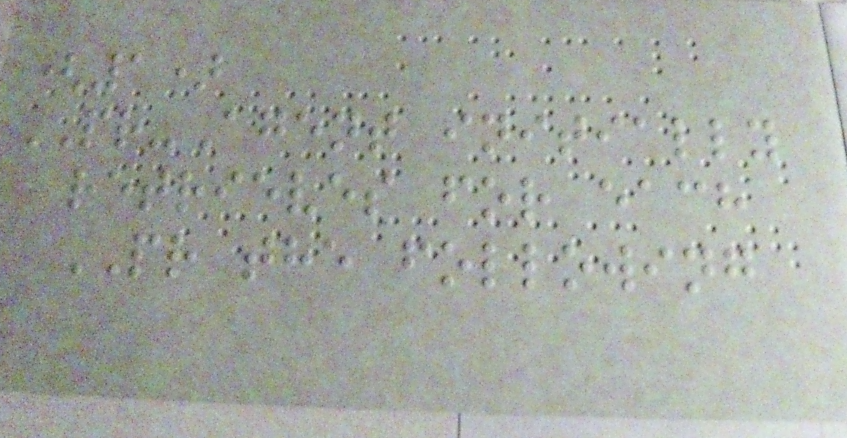(1)
PR-Agent initially
retrieves for each
PR the following
